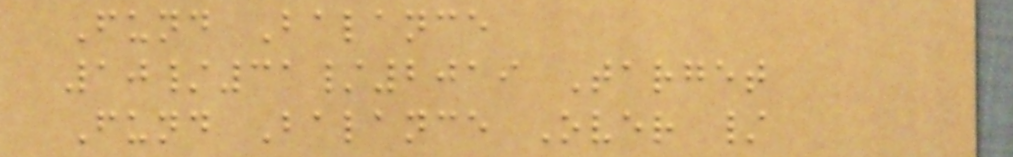Fund Balance
10/31/2019 Target
Fund Balance Over /
